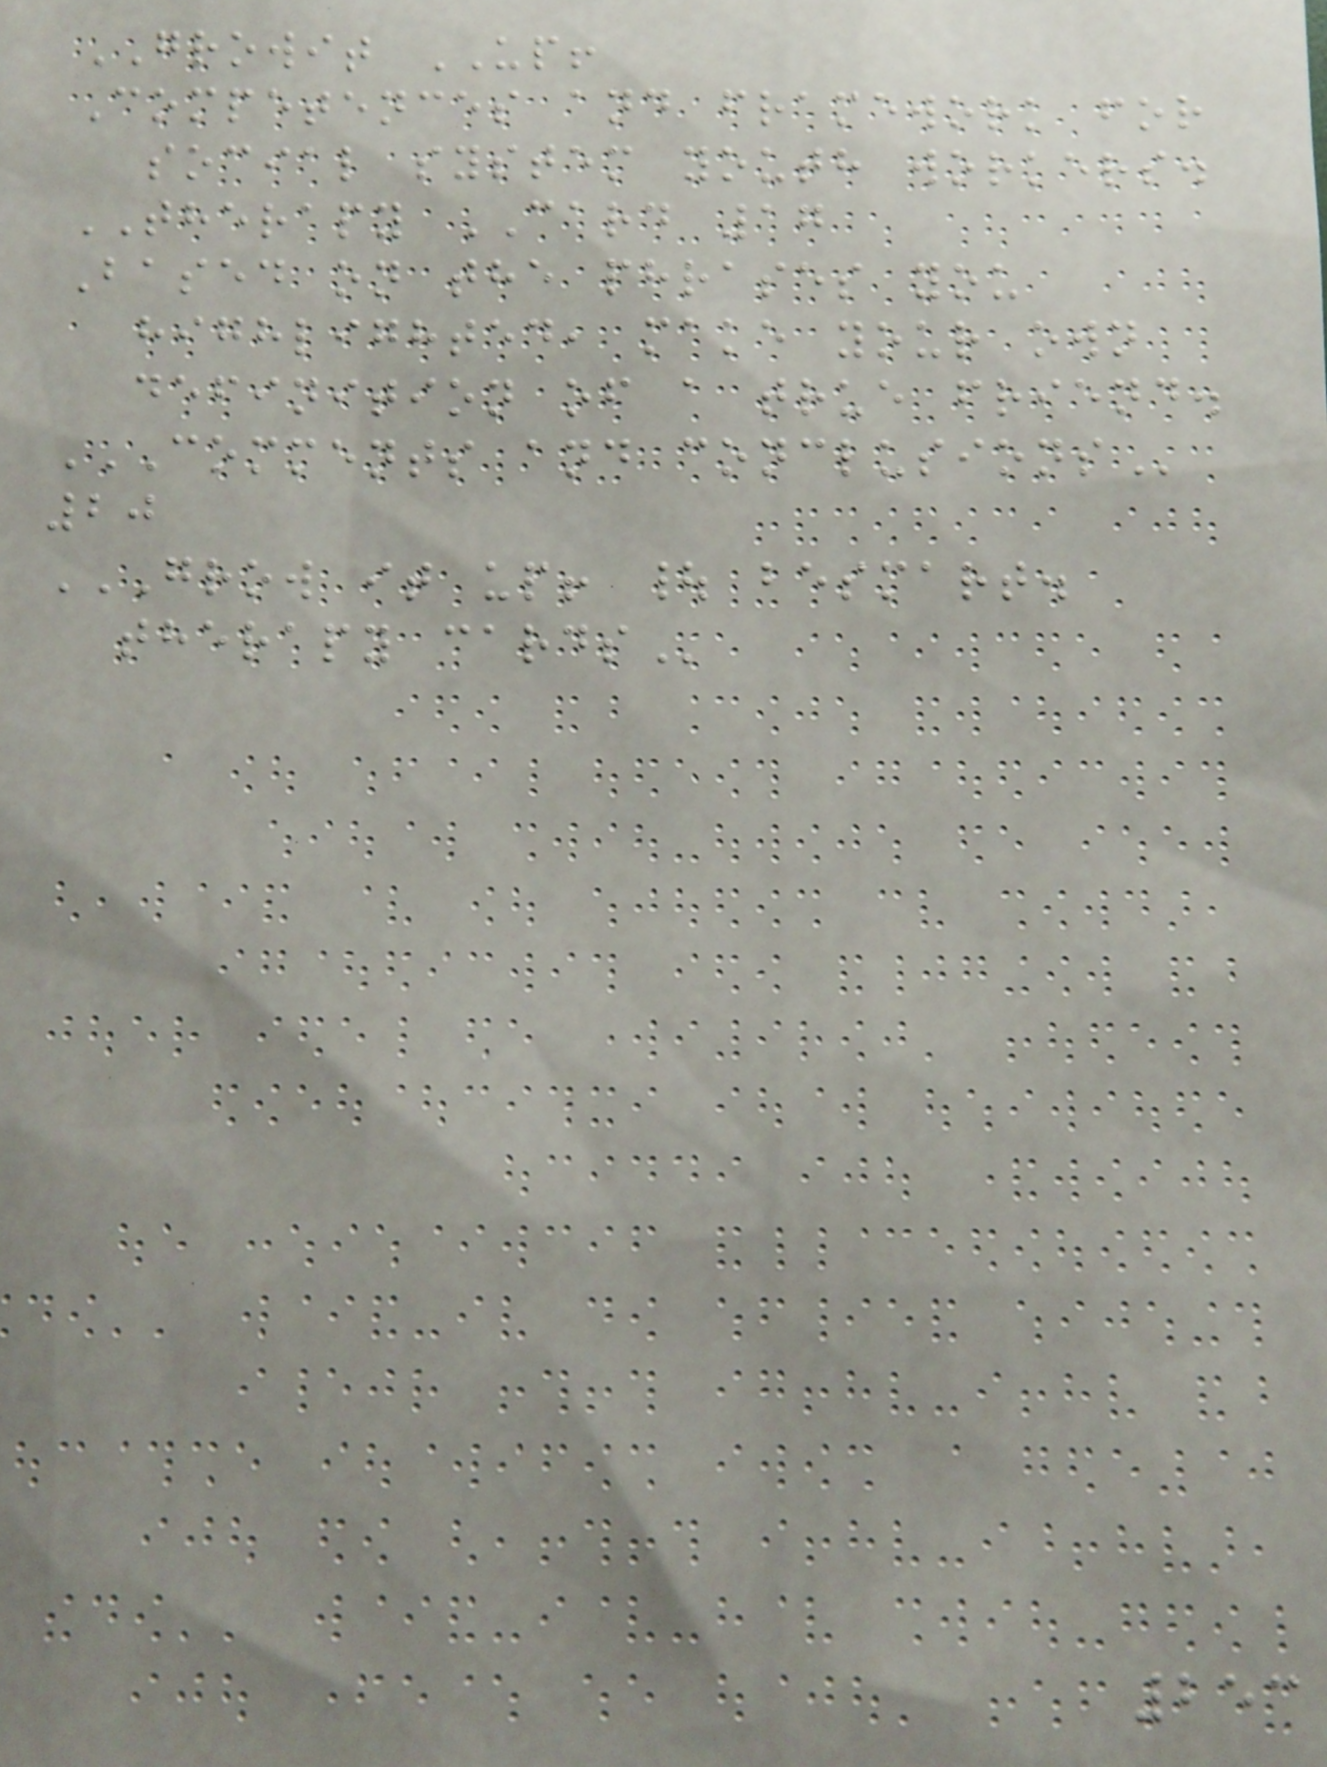GROWIT UP!
Competences and framework for
social system youth workers.
THERAPY CARD 17
Based on the phrases you
highlighted, make your own
definition of a true friend.
COMMENTS AND CONCLUSIONS
20
GROW IT UP! | BESMART.
THERAPY CARDS
253
